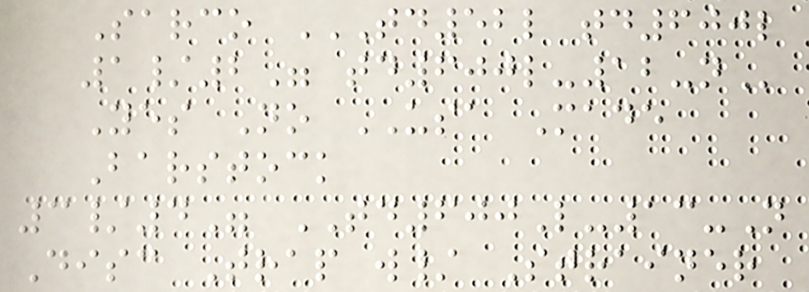Sarco TD52L TD600L
1/2" TD600L-12-N
Yes No USA Made
Barstock
3/4" TD600L-13-N
Disc Trap w/ Strainer
